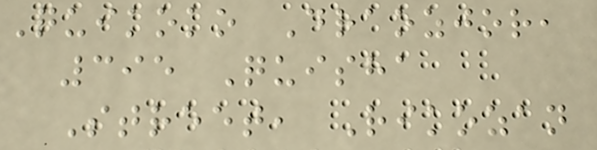Quikoko Draozjor,
395 Quisha
Street, Rikozan
